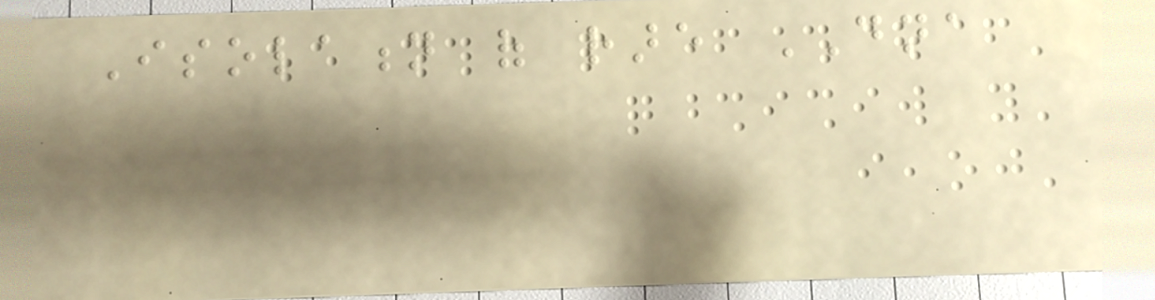Isolation of rare DNA
